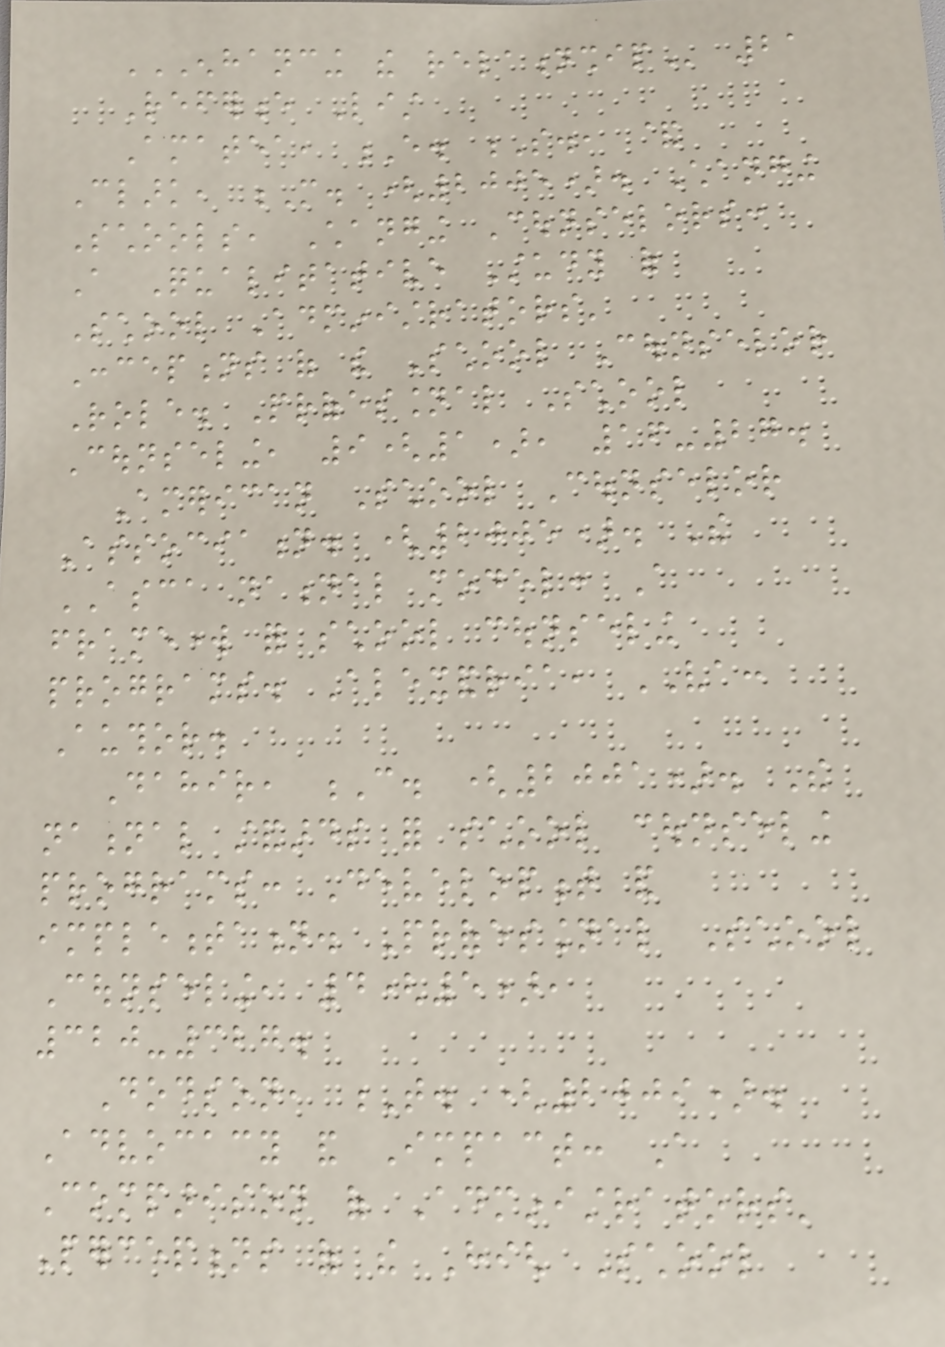ENHANCING THE RELATIONSHIP 21
Reference List
Amatea, E. S., &
Clark, M. (2005). Changing
Schools, Changing Counselors:
A Qualitative Study of
School Administrators'
Conceptions of the School Counselor
Role. Professional School
Counseling, 9(1), 16-27.
American School Counselor
Association. (2005). The
ASCA national model: A
framework for school counseling
programs. Alexandria, VA:
Author.
Dahir, C. (2001). The
national standards for school counseling
programs: Development and
implementation. Professional School
Counseling, 4(5),
320-327.
Dodson, T. (2009).
Advocacy and Impact: A
Comparison of Administrators'
Perceptions of the High School
